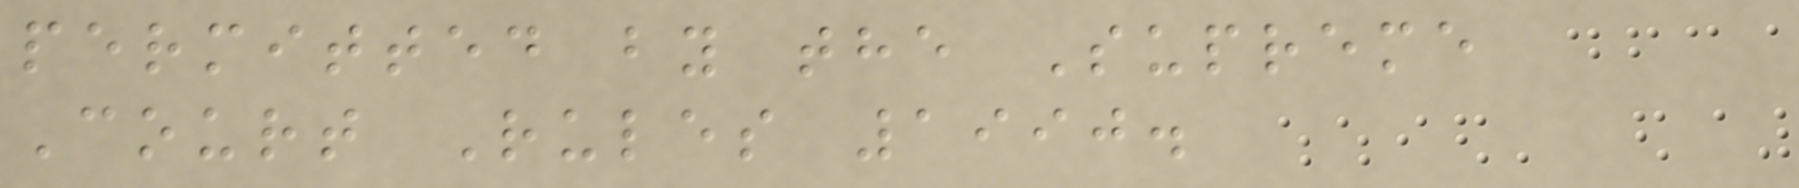permitted by the Supreme
Court Rules 1990.
